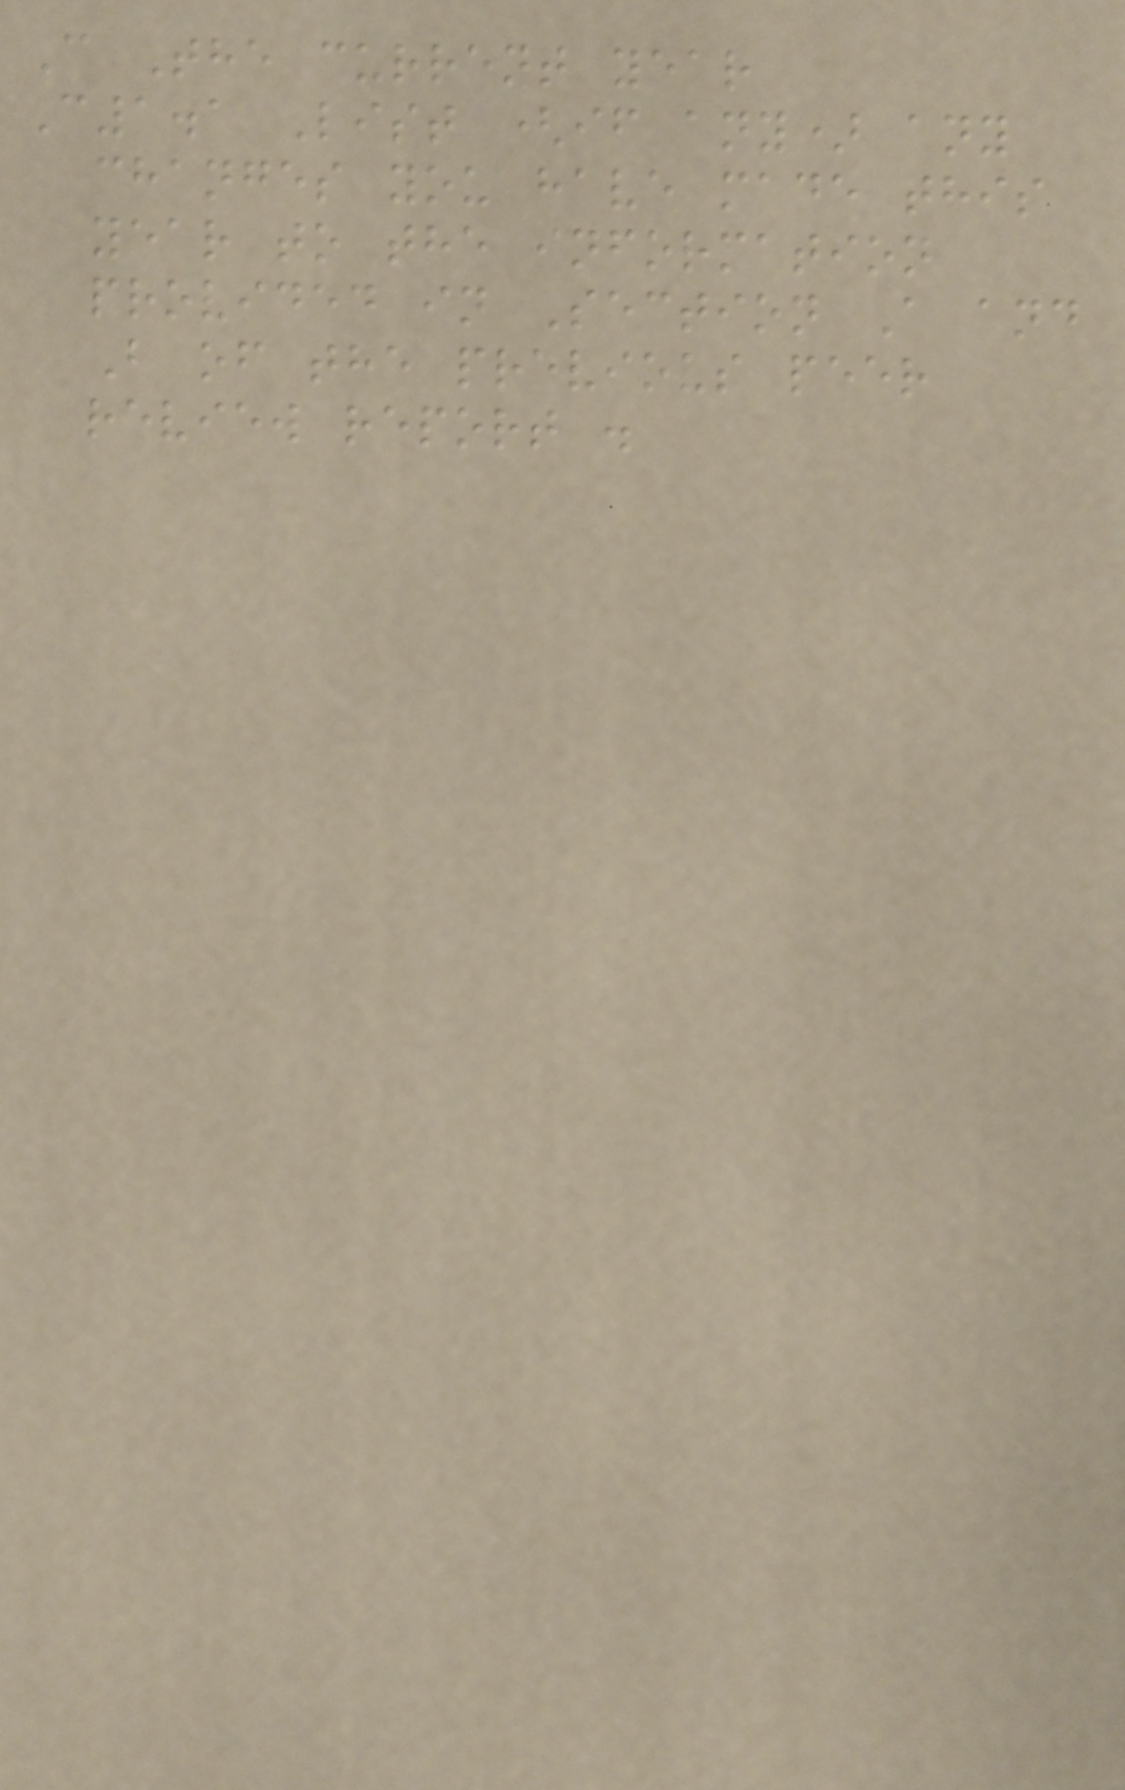C The current year
C1.1 List (if any) any
changes you have made this
year to the information
provided in Section A and
B of the previous peer
review report .
